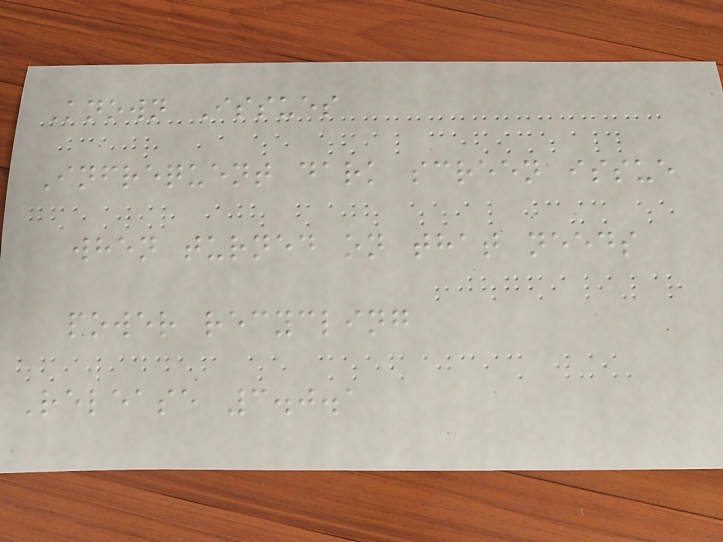Known Issues
Infrequent dark screen issue
when turned on that needs
power recycling
Release 3.0.1
